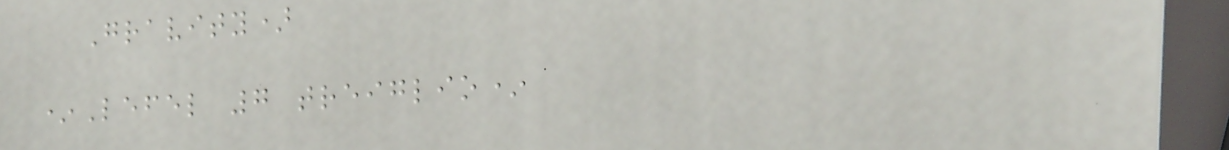Gravity)
*Lefel 7 treiglio*
